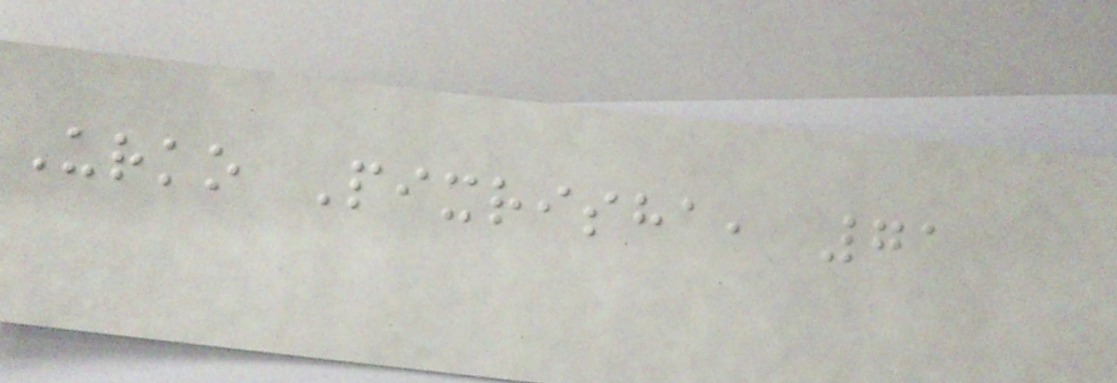Urko Pixrisha, 71
